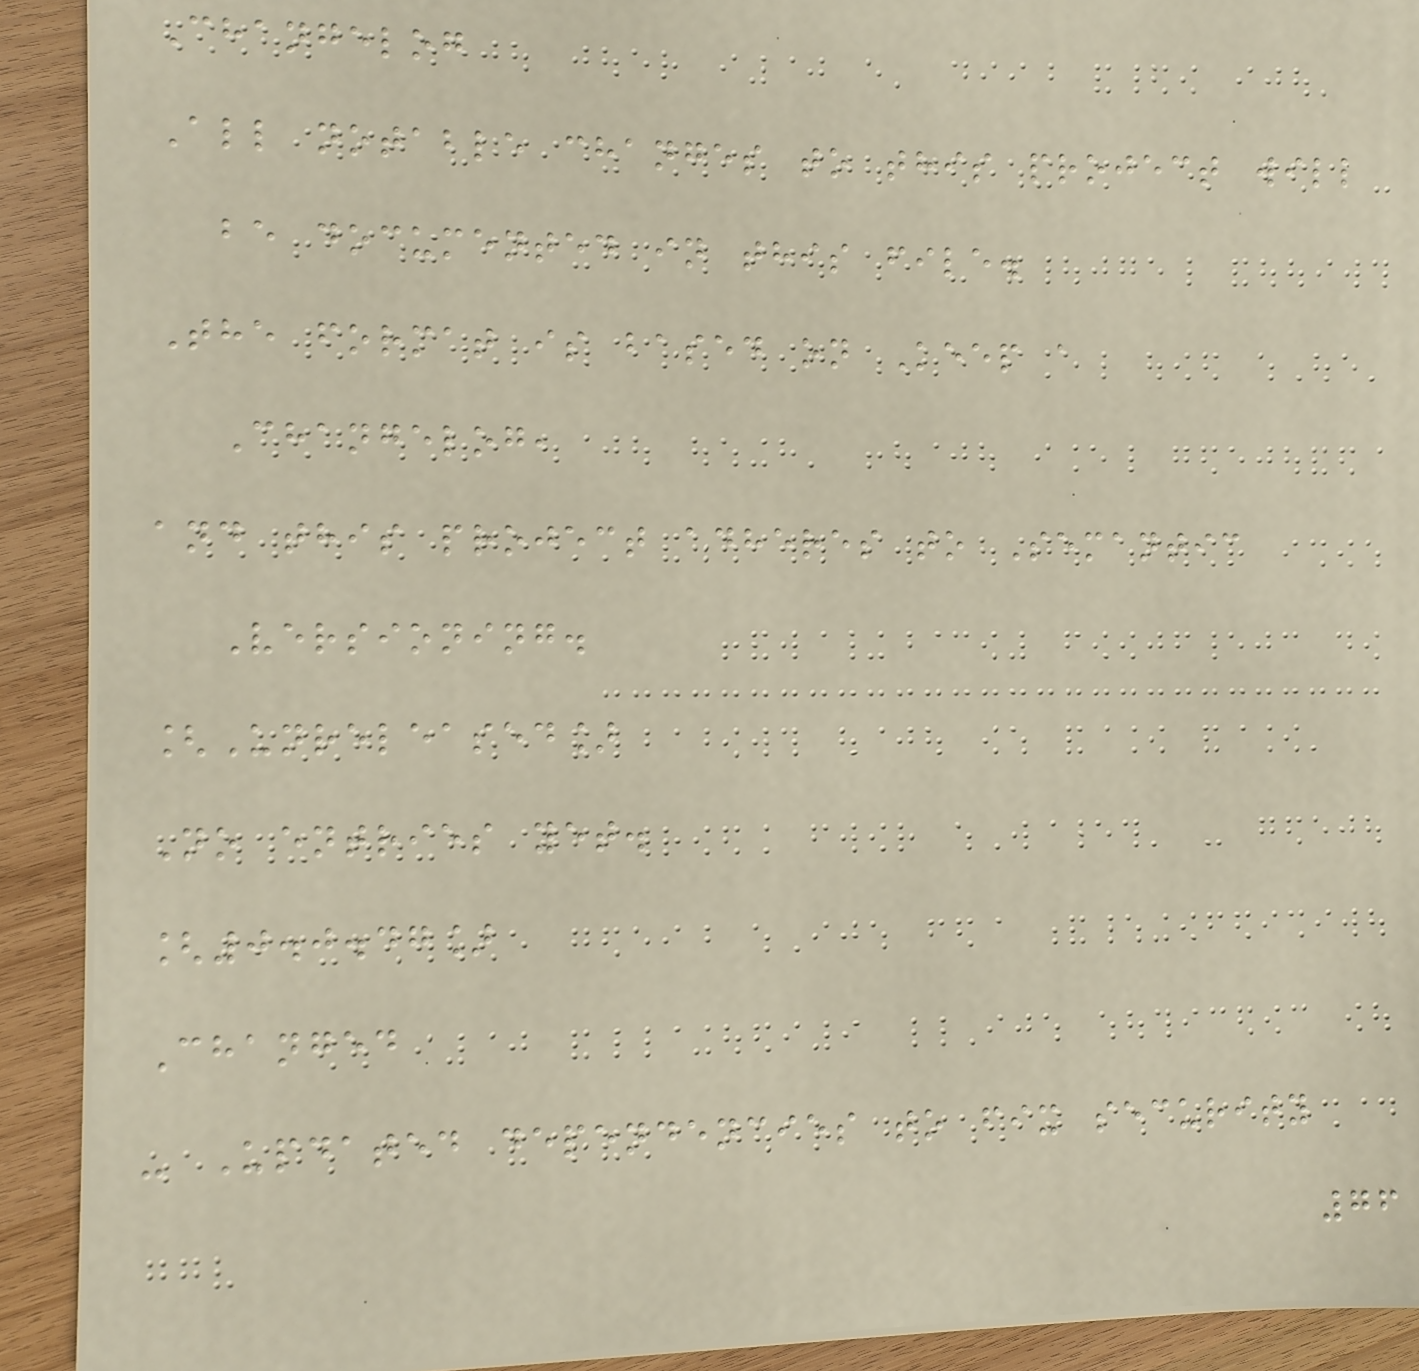Changelog
All notable changes to this project will
be documented in this file.
The format is based on Keep a
Changelog,
and this project adheres to Semantic
Versioning.
[Unreleased]
No entries yet.
[0.0.47]
Changed
- Updated dependencies to fix security
76
